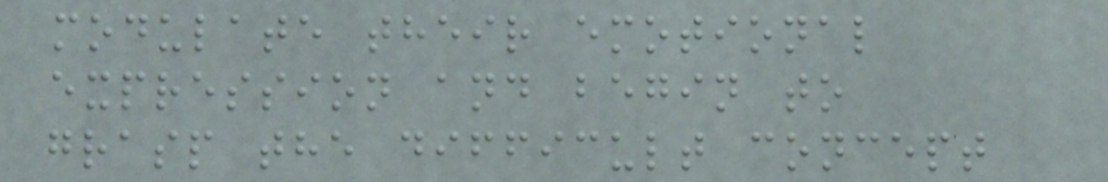modulate their emotional
expression and begin to
grasp the difficult concept
